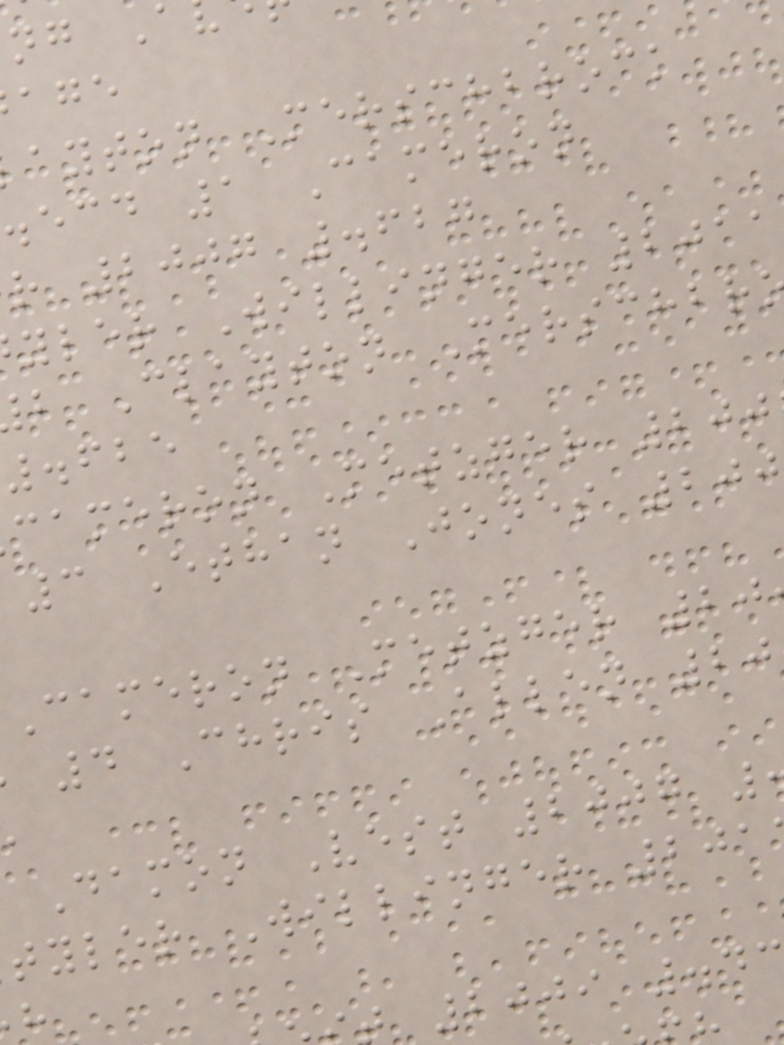ayton Merschbrock
.ecd 1 Cameron
r 2007 .627
yler Willinger 2011
b Clayton Merschbr
.625
cameron Metzger 200
3 Ethan Jones 200
Cameron Metzger 20
4 Chris Allen 20
Damon Vest 2007
tyler Willinger 201
2009 .4
